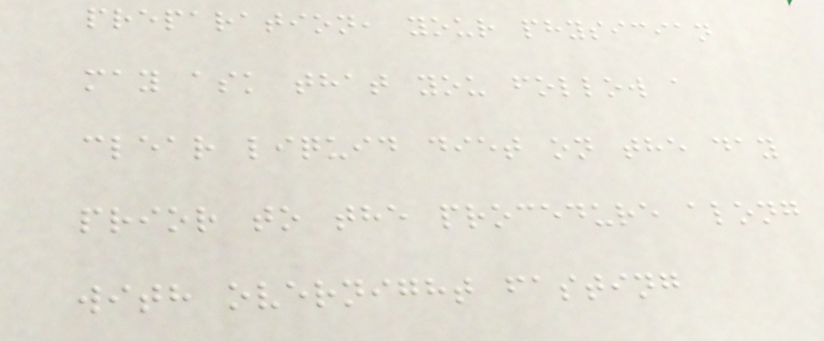preparation, your physician
may ask that you follow a
clear liquid diet on the day
prior to the procedure along
with overnight fasting
